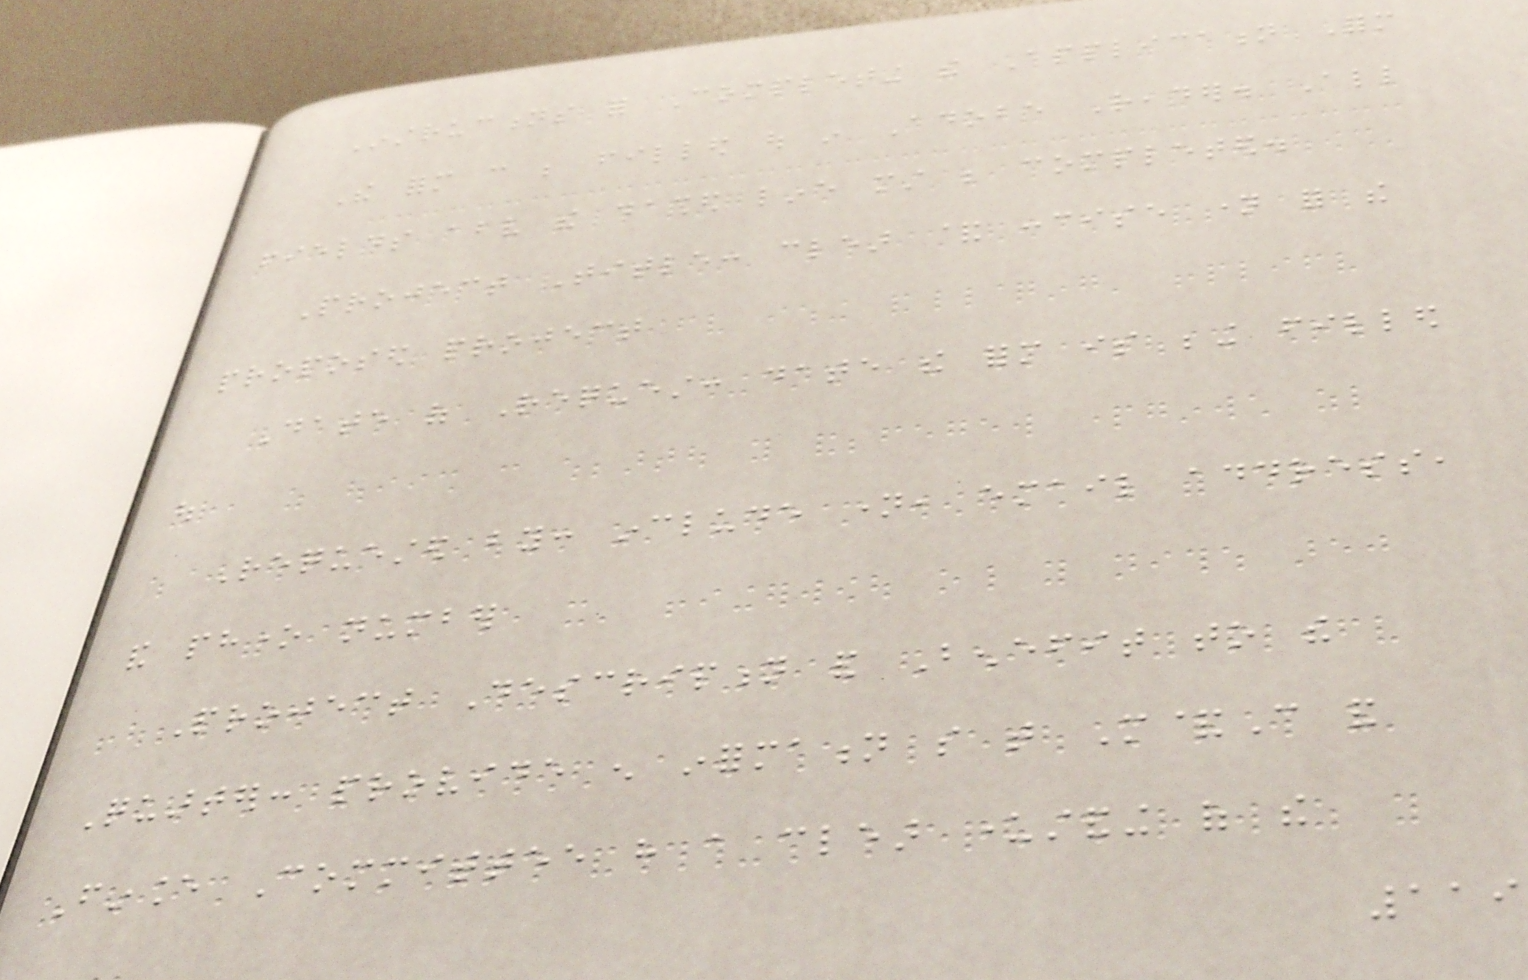Instructions for Completing the Application Form
The form can be filled out in Adobe Reader. All
fields above the dashed line must be completed.
Project Title: clear & concise name for the
proposed project
Date of Request: date the form is being filled
out
Requested by: include name, email address,
and phone number
Project Description and Benefit to the
Quarter: provide enough information so that M&C and
Finance Committee have a clear understanding of the
119
